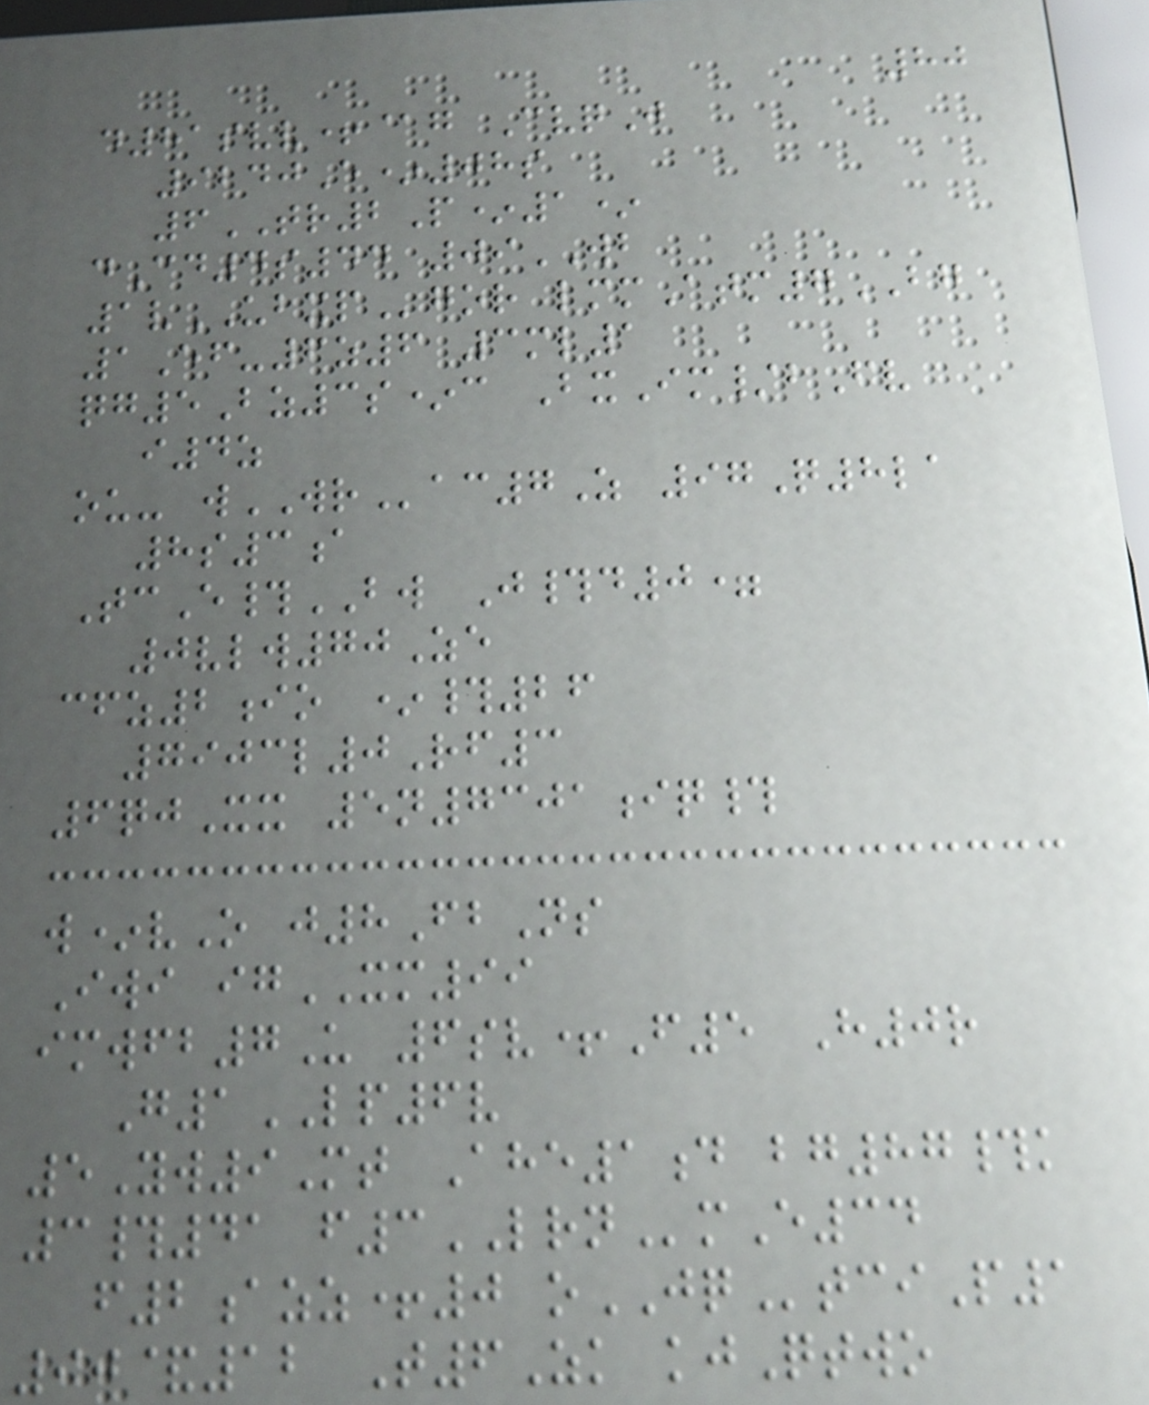80
d81svv+@g CvqJ
9240E*08s
6TR2P*1*
dCd4s44 09WB
1vUBXPgor lmmAtm7BG
1Ef-6z6 3ml1
qg5Bz3s*c BxIm/bFv
i4z
ou- wWRac7Z 97Q8la
8s3a
TcE#BW J#d0=
0vlw70Ze
cfz2io *#26
7903l0Rf3
6qjXx 5n7301iq#
w*vO j8FbNs
Iwi igXM99
imwfb7U 6sv+F5 H0r
G1LP6v
5Yw9Mt Ahe1d bg87#k
3#41 f3LRNmE34
f2azz+0 oJQtciP1
90&12 T6Zk kjQtwo
